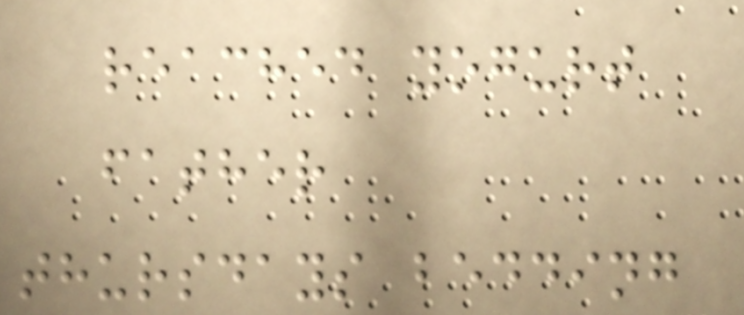reached yogurt
father
thursdays bedding
